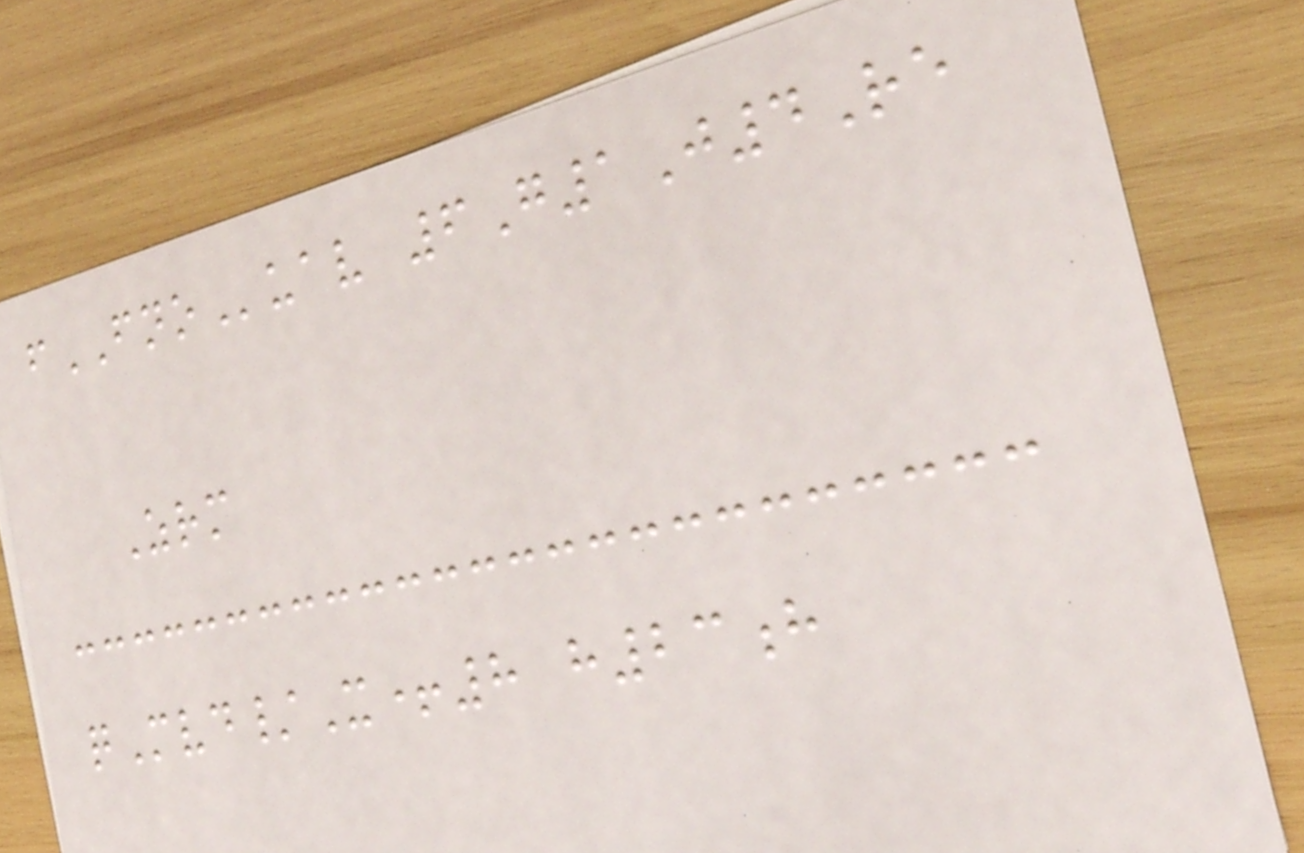fFNOuav 6G1J4Re
Zrm
qMvd/X+8 h23h
